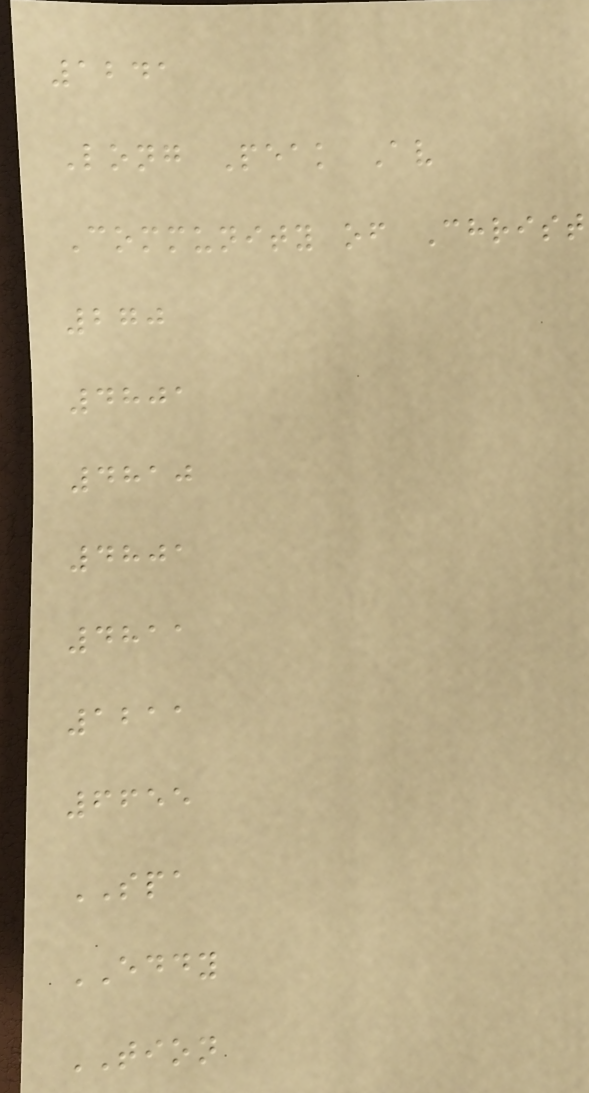1241
Long Peak Av
Community of Christ
270
4801
4810
4801
4811
1211
6655
SPA
EDDY
TION
